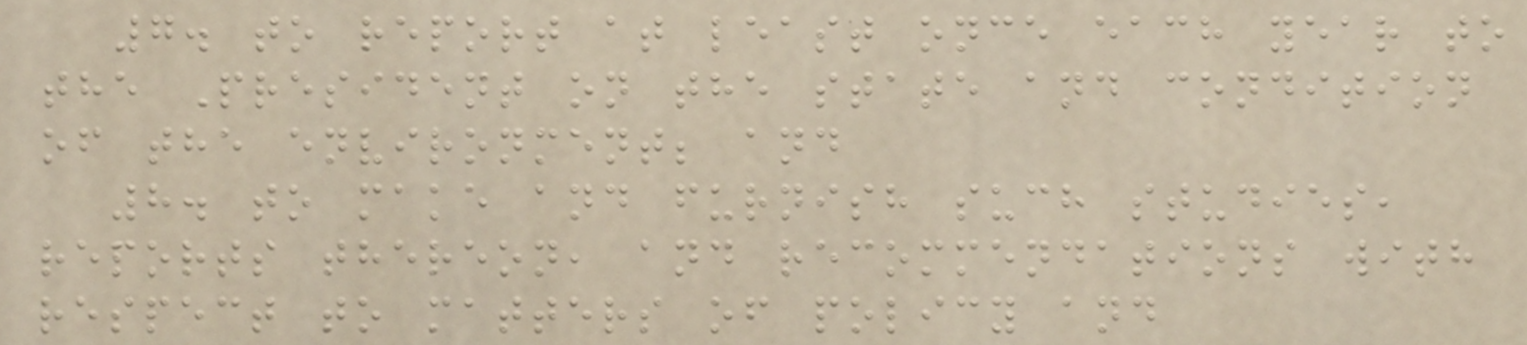7. to report at least once each year to
the President on the state and condition
of the environment; and
8. to make and furnish such studies,
reports thereon, and recommendations with
respect to matters of policy and
